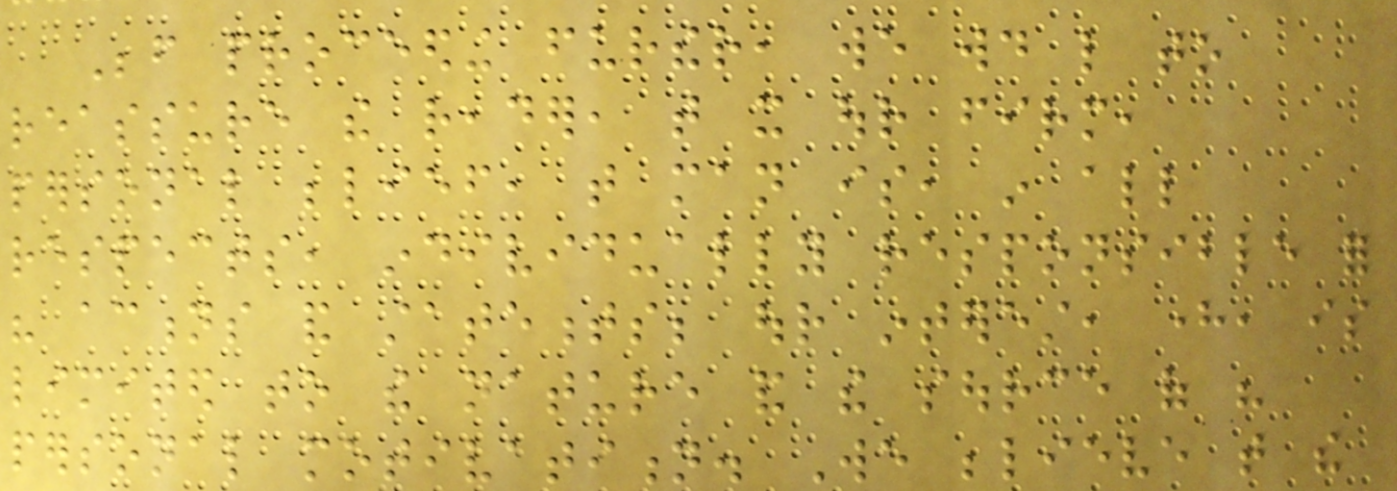Before proceeding further, we would like to
reassure the reader, that it our firm,
personal belief, that man is, in all
respects, individually responsible for
his actions and statements; our interest, here, is
limited to the nature and the source of his
personal motivatition. We believe that the
